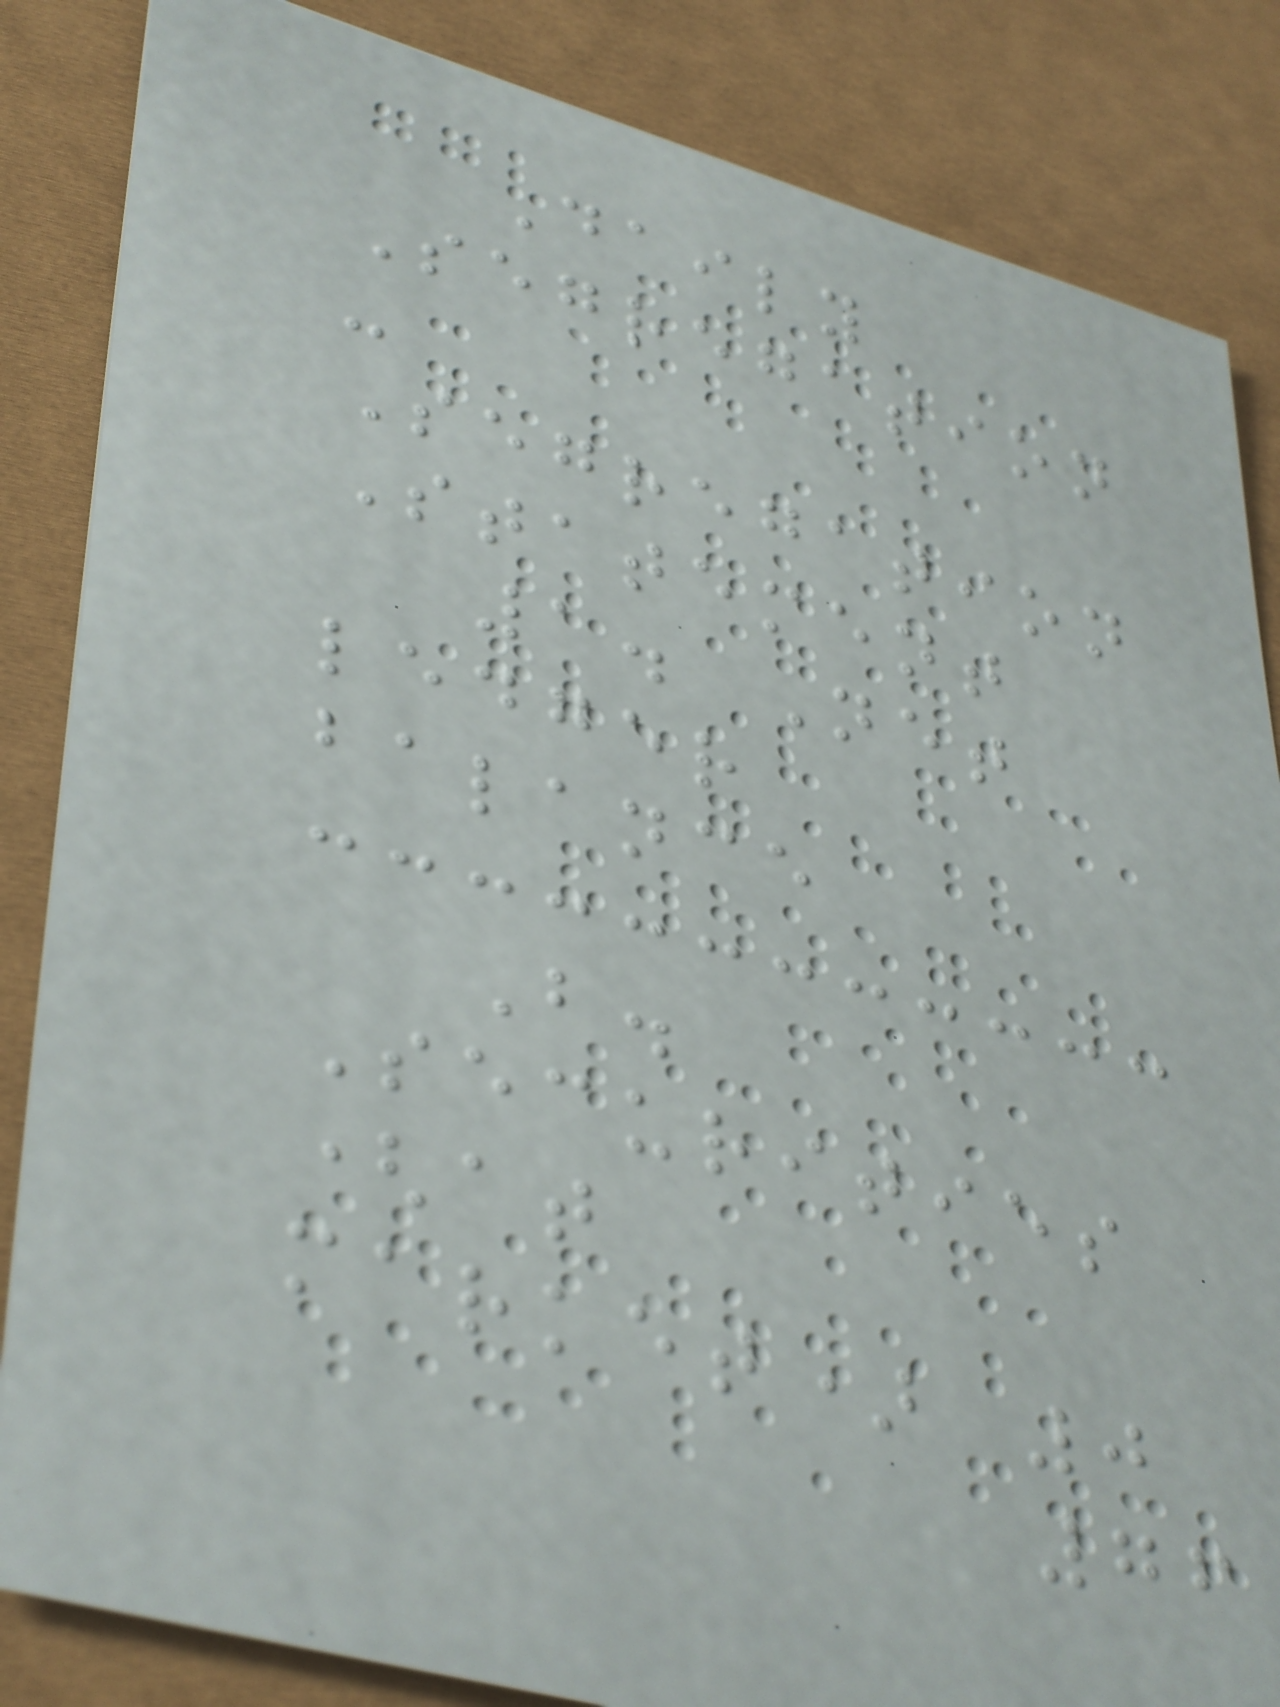Daily
Segregation
-
Segregation
Statement
1. Net
ledger
balance
B.
Securities
(at
market) 0
76
